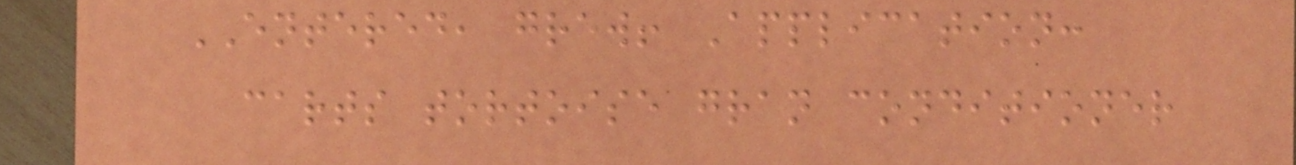ENTERED, grew! Application:
carts tortoise gran conditioner
